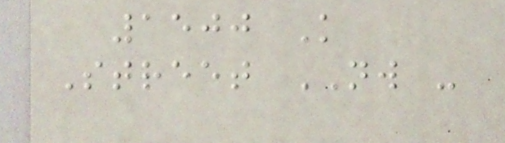1500 K
Street NW -
